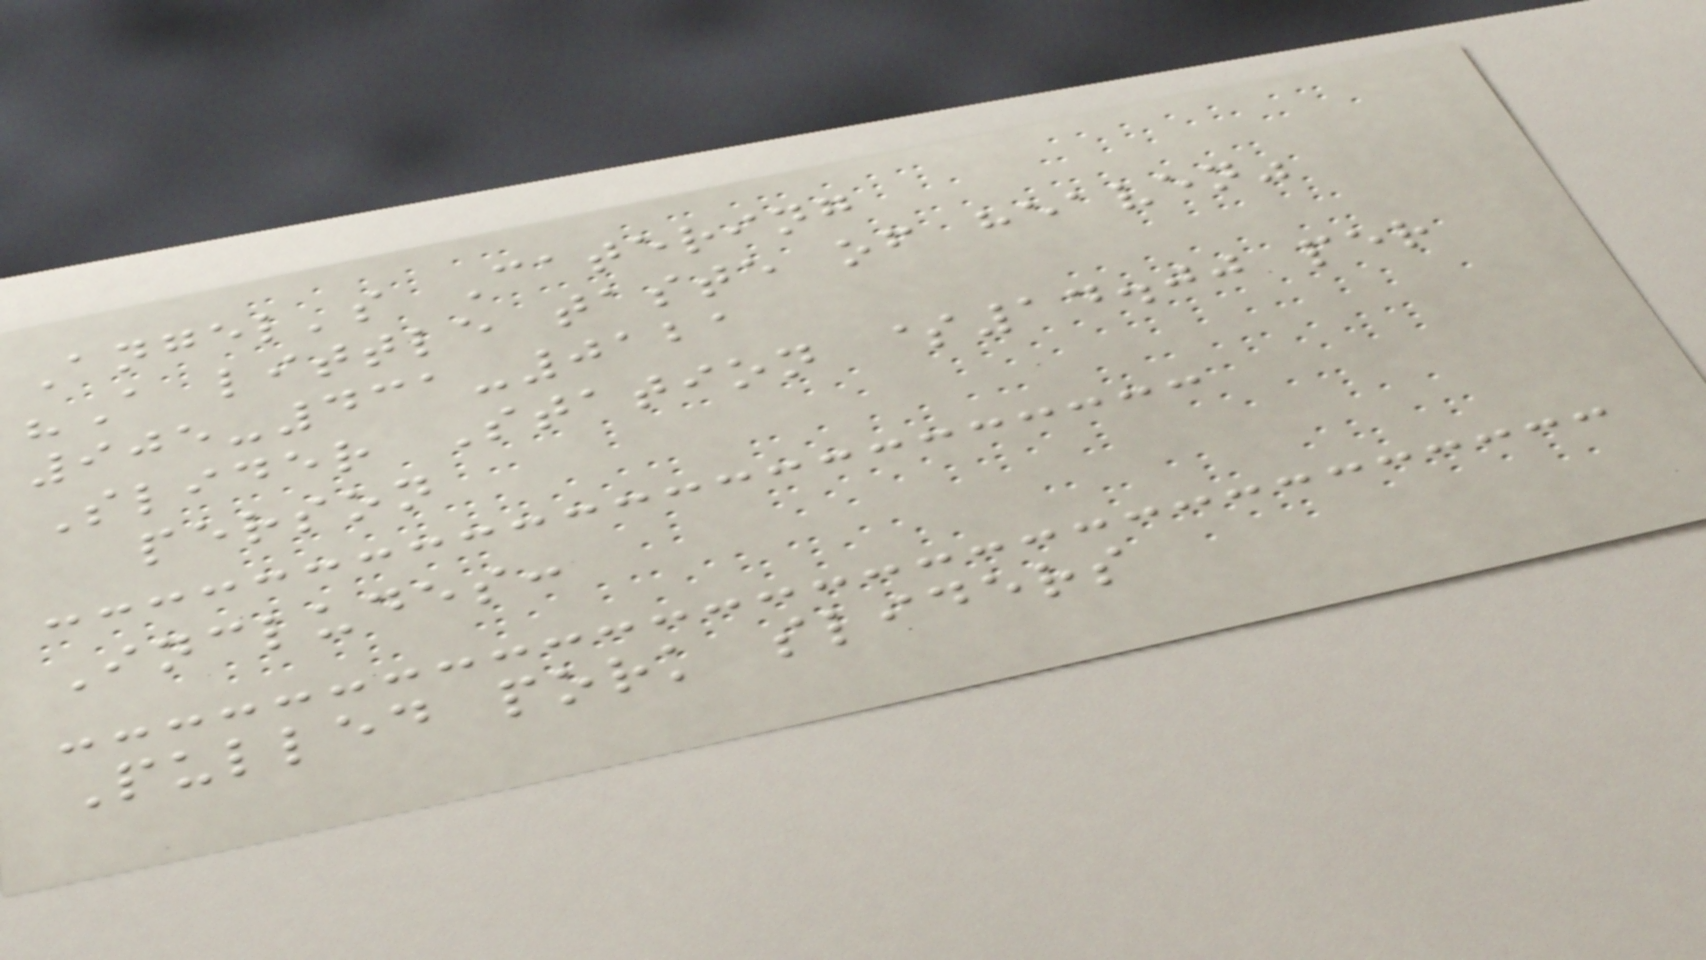Angel's Catering
"A little taste of heaven"
905-431-0121
Slider Station $14.00 per
person
Includes:
Pulled pork sliders
